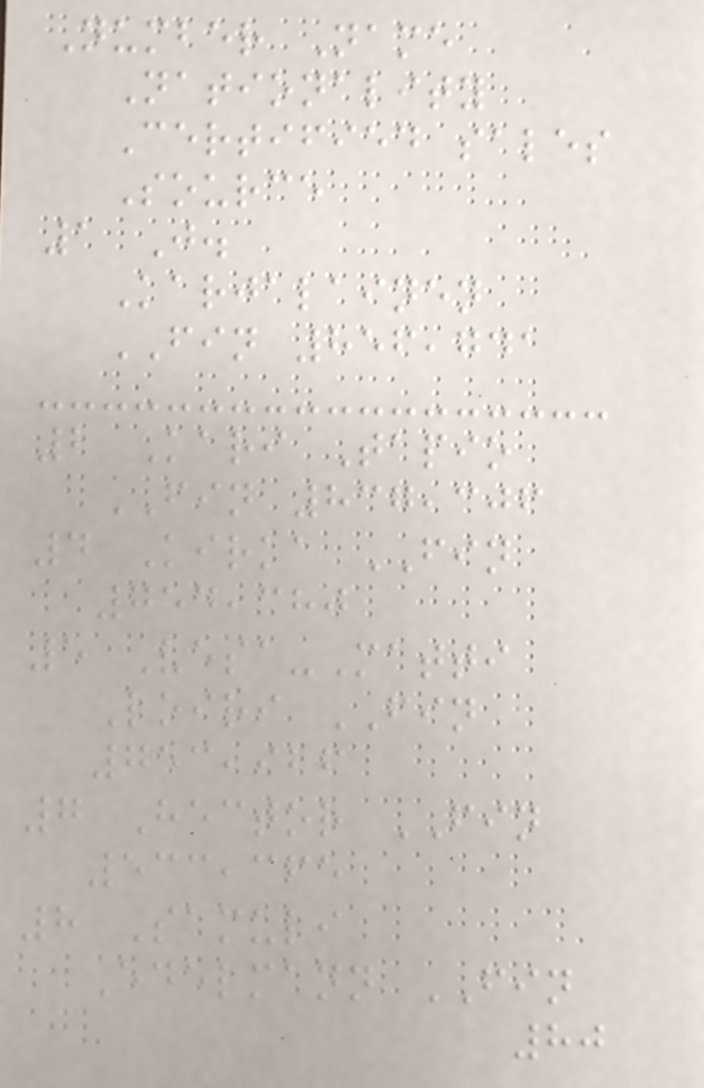Number Name
Nationality
Certified sales
Source
1 J.
Karjalainen
FIN 856,741
2 Kari Tapio
FIN 837,306
4 Kirka FIN
754,380
5 Vesa-Matti
Loiri FIN
753,926
7 Hector FIN
533,365
8 Samuli
Edelmann FIN
80
